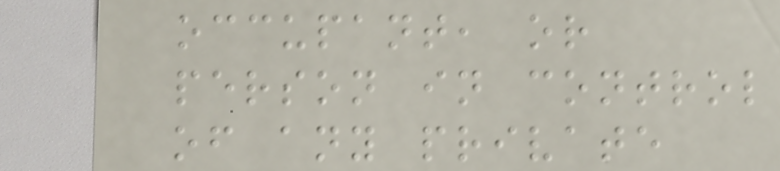occupant, or
person in control
of any private
